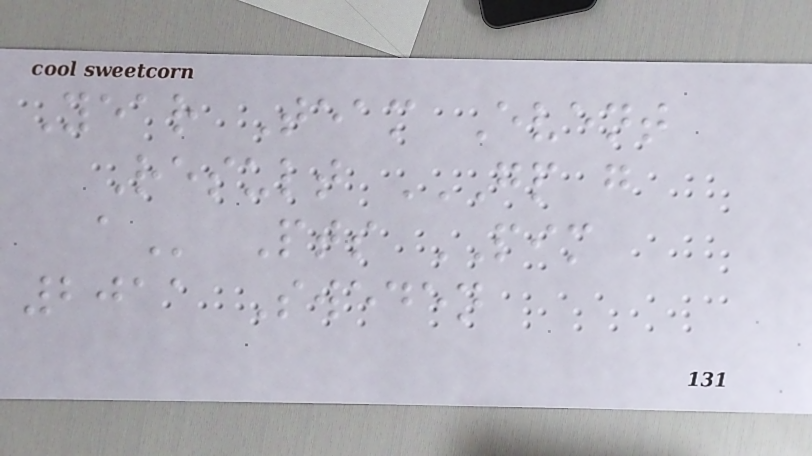Year Team Event
Result GP G
A Pts PIM
2011 Sweden
